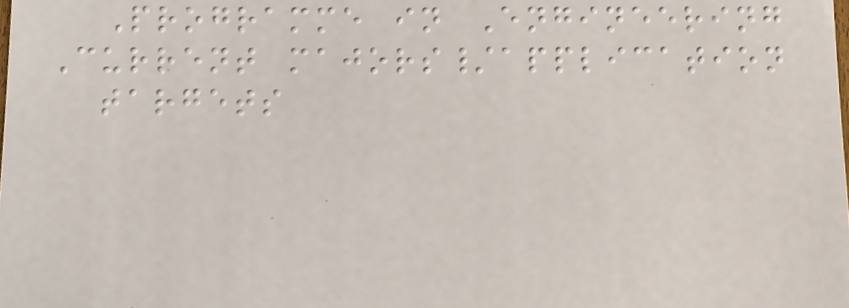Programme in Engineering
Current majors/application
targets
